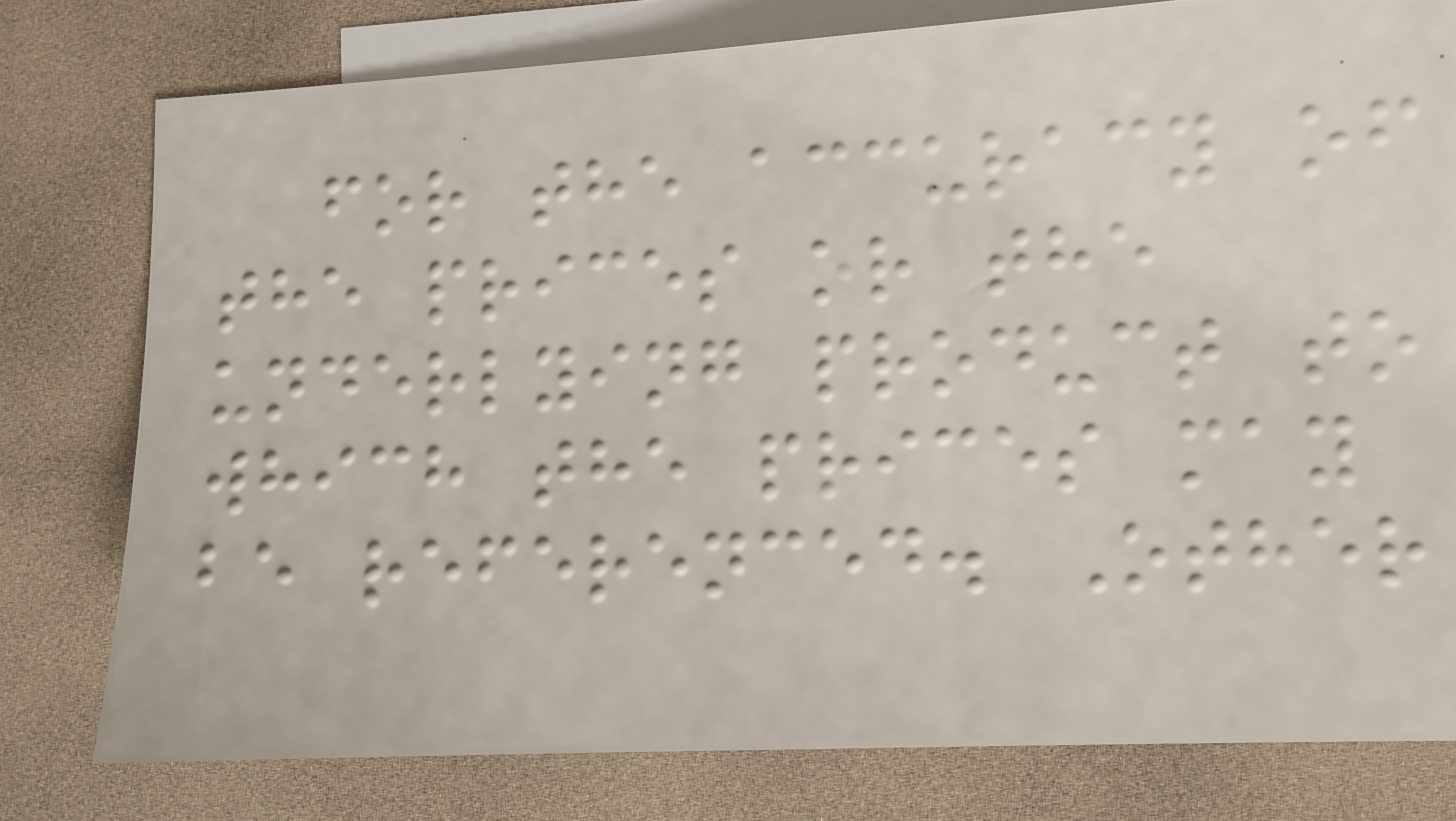for the accuracy of
the prices or the
underlying product to
which the prices may
be referenced. Other
